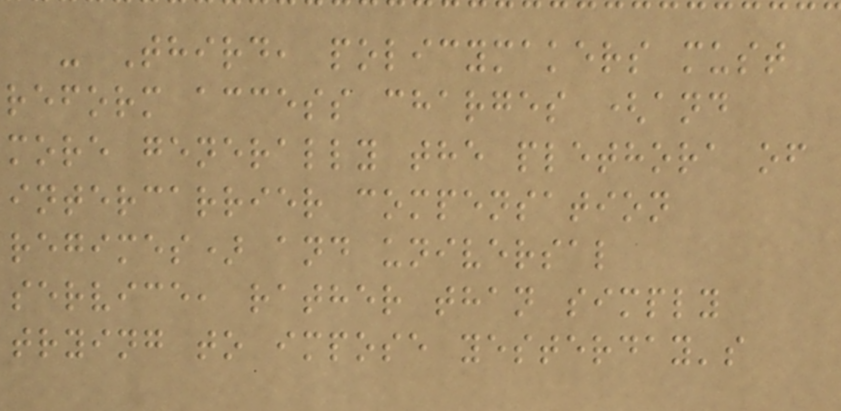- Third, policymakers must
reform access charges (and
more generally the plethora of
intercarrier compensation
regimes) and universal
service, rather than simply
trying to impose yesterday's
